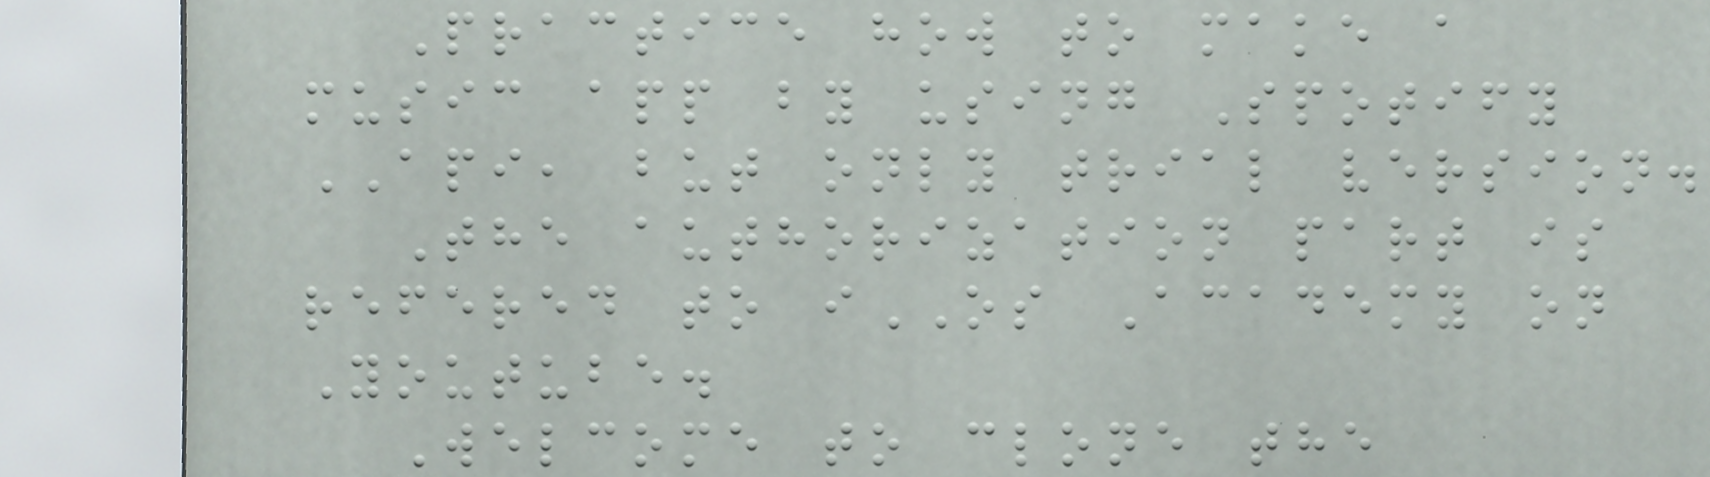Practice how to make a
music app by using Spotify
API, but only trial version.
The authorization part is
refered to iOS Academy on
Youtube.
Welcome to clone the
